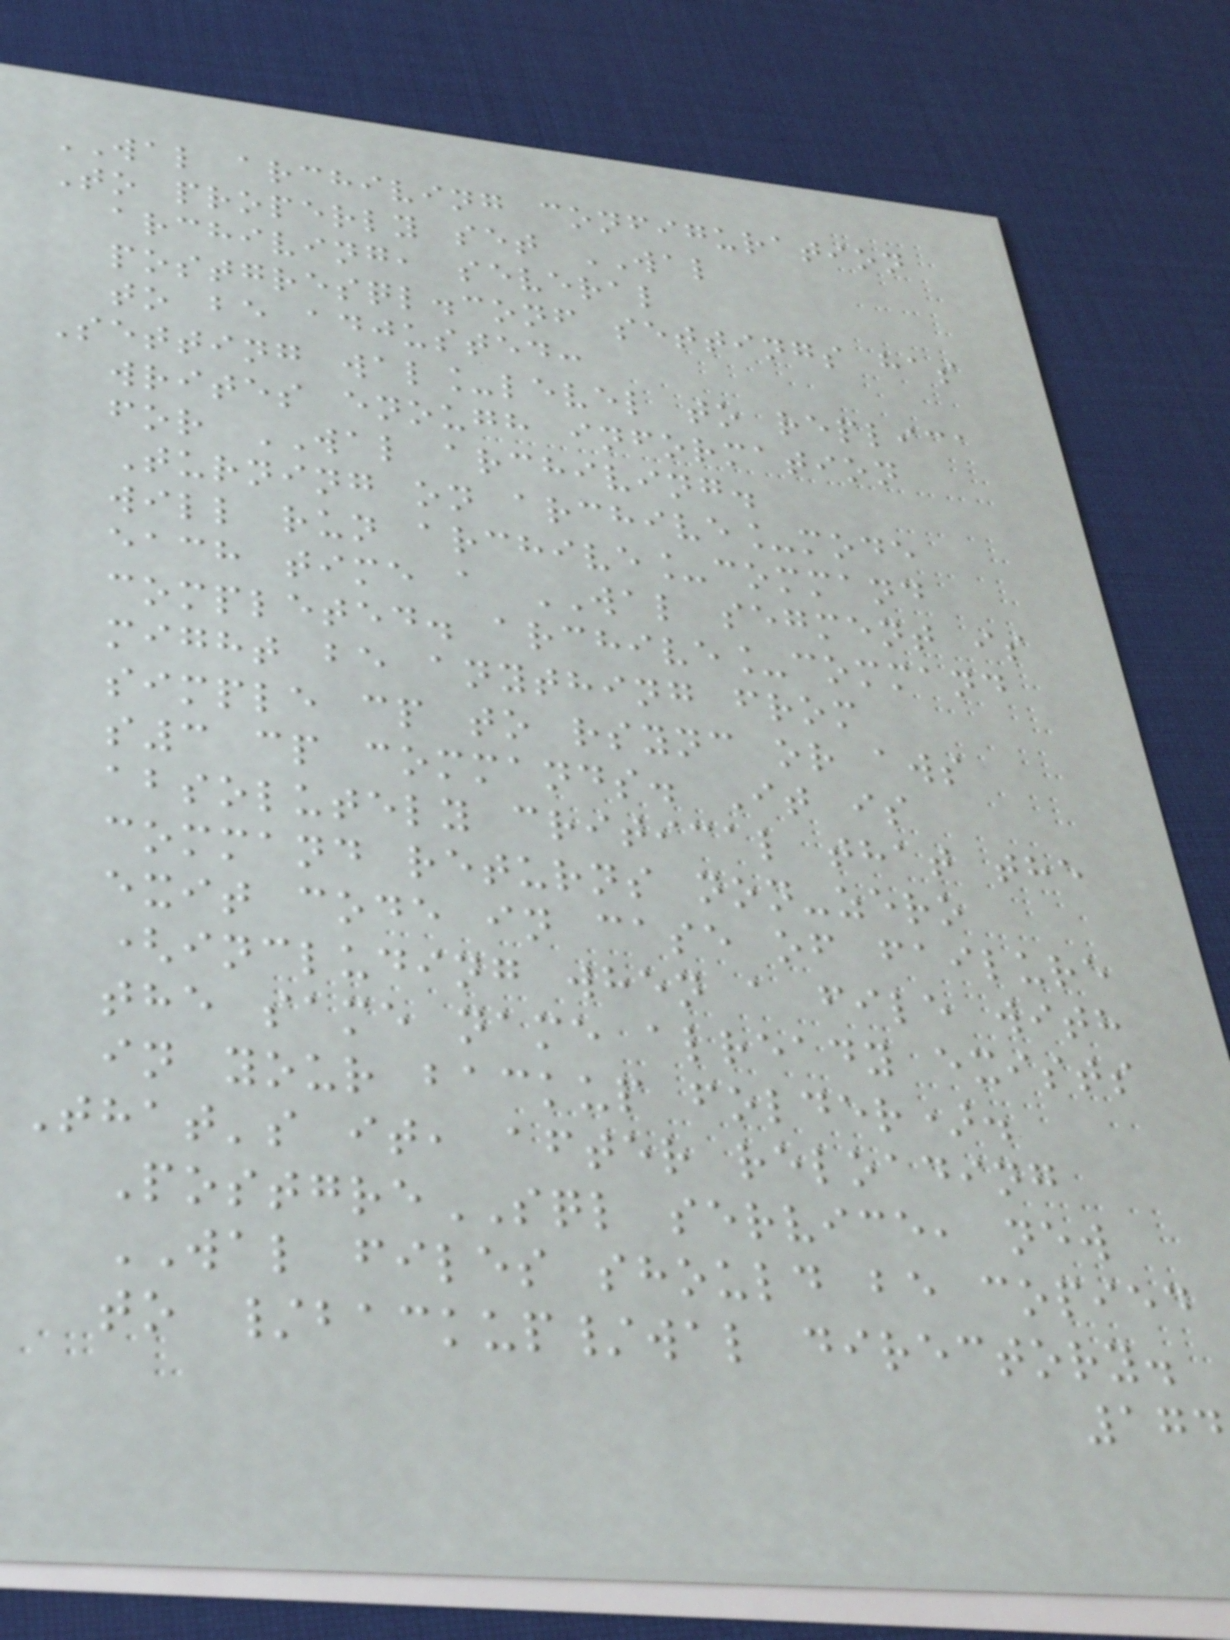WAL archiving configuration
To properly set WAL
archiving, several
postgresql.conf settings has
to be adjusted:
Setting wal_level to replica
writes enough information
for WAL archiving.
Turning on archive_mode
will run archive_command
each time a WAL segment is
completed. archive_command
might be anything from
simple cp to rsync or aws
s3 cp commands. It is
absolutely critical that the
command returns non-zero
exit code in case of failure
(including when a file with
the same name already exists
in your backup folder).
That's it, after reloading
PostgreSQL service, new
WAL files should be copied
to /backup/wal directory.
174
